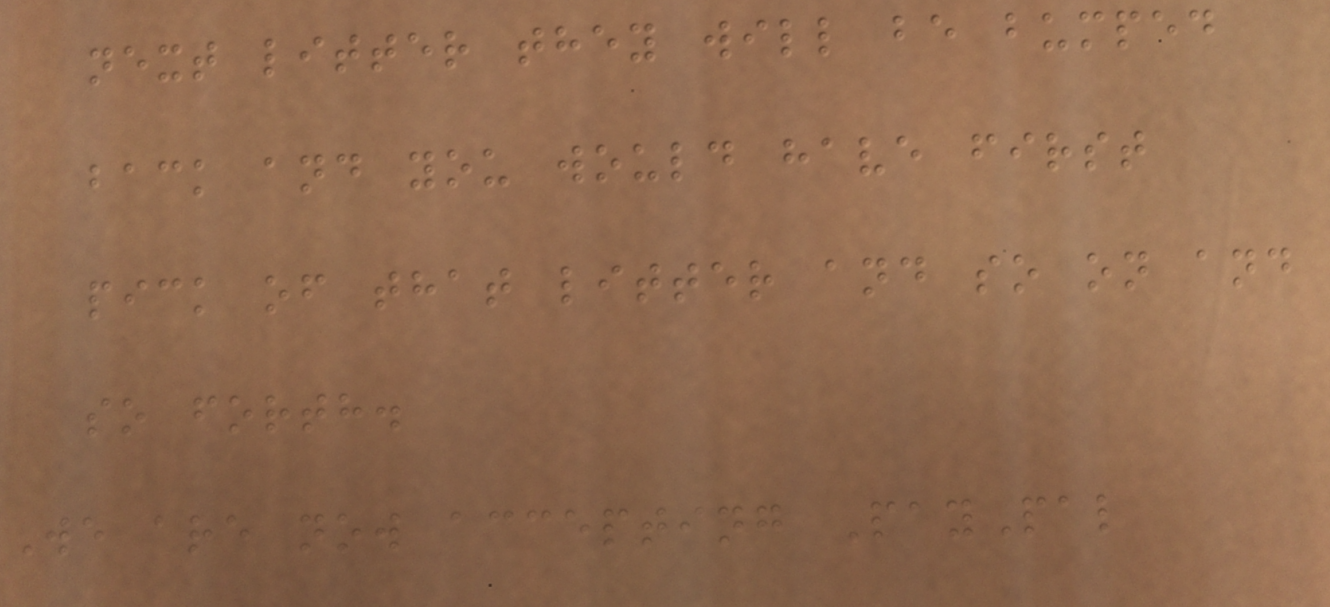next litter they will be bumped
back and you would have first
pick of that litter and so on and
so forth.
We are now accepting PayPal
